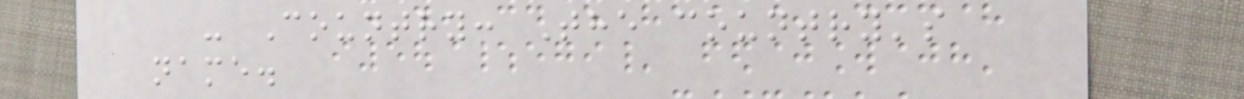- Country: The country's
name.
